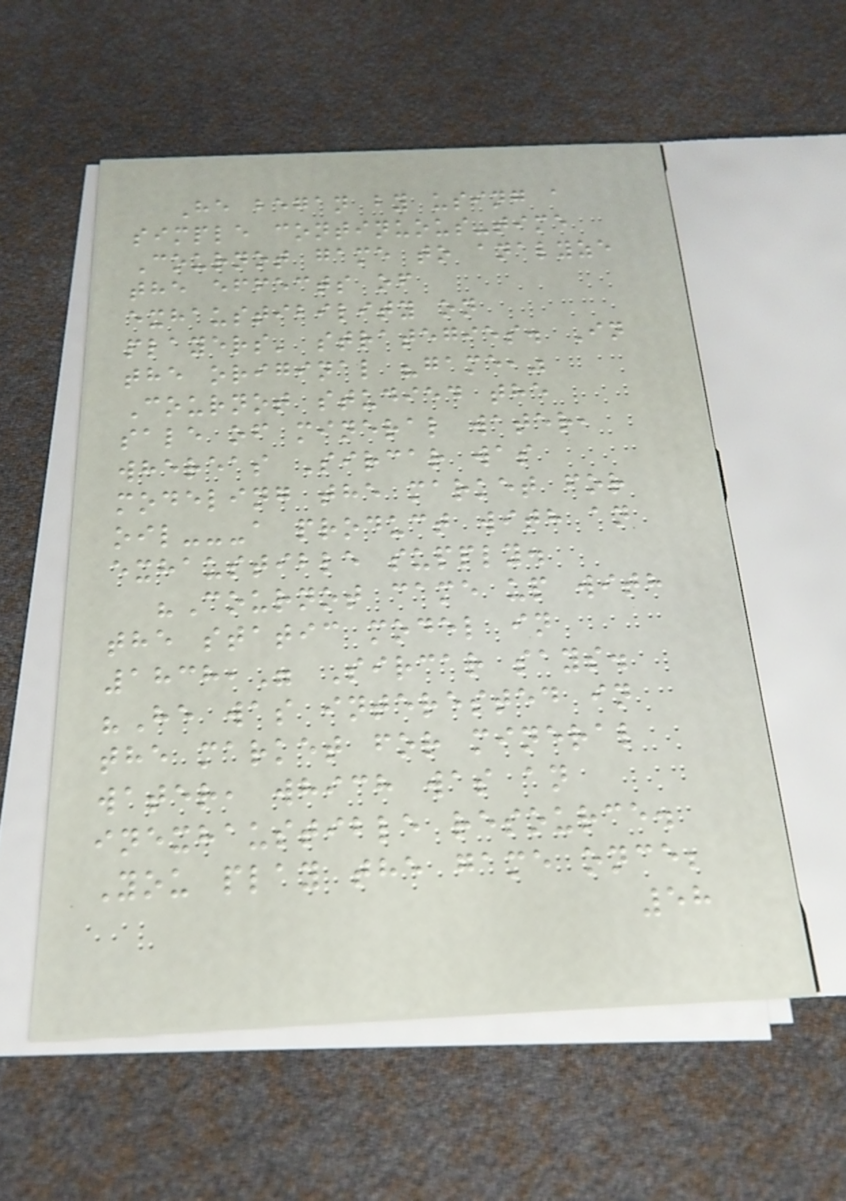He began by using a
simple continuous-time
Cournot game to analyze
the effects of
exhaustibility on
players' strategies. In
the original "game,"
Cournot studied the
sale of mineral water,
whereas Sircar was
modeling the market for
oil---a product with an
exhaustible supply.
"Cournot came up with
the static model in
1838," Sircar says.
"He was interested in
the market for mineral
water, which was an
inexhaustible resource.
You play the game once;
58
